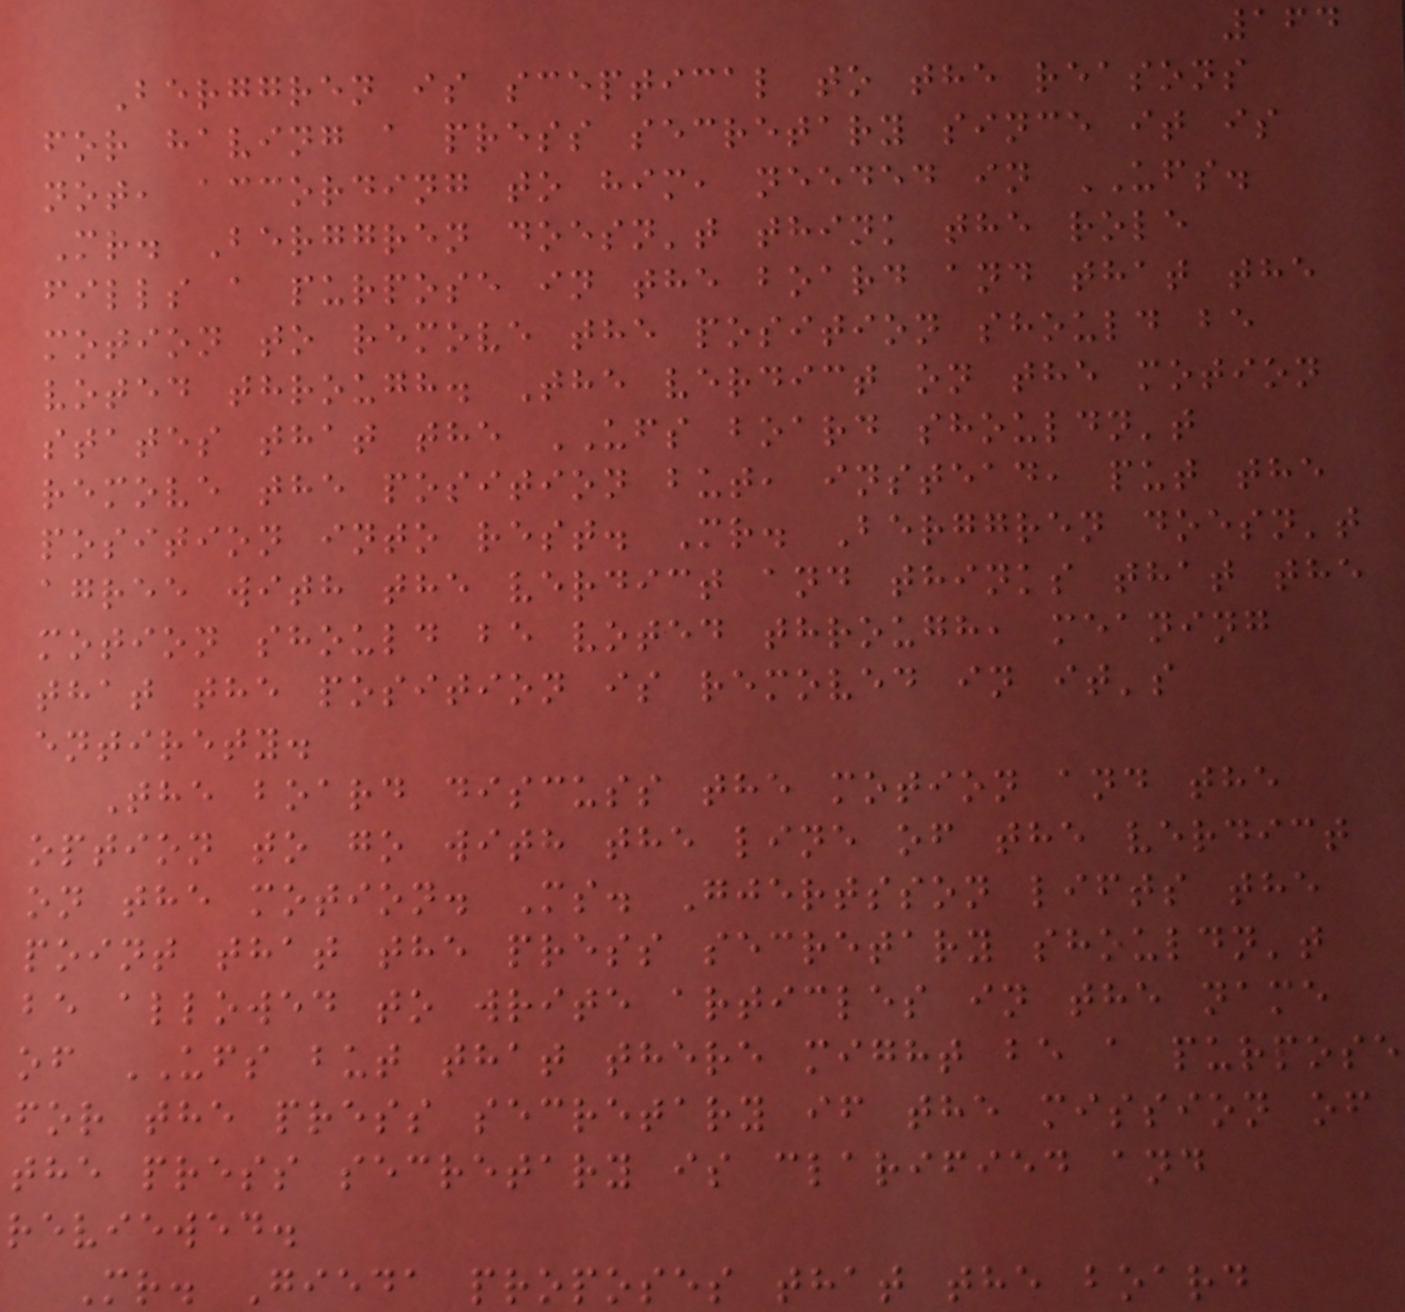164
Berggren is sceptical to the reasons
for having a press secretary since it is
not, according to him, needed in UFS.
Mr. Berggren doesn't think the role
fills a purpose in the board and that the
motion to remove the position should be
voted through. The verdict on the motion
states that the UFS board shouldn't
remove the position but, instead, put the
position into rest. Mr. Berggren doesn't
agree with the verdict and thinks that the
motion should be voted through, meaning
that the position is removed in it's
entirety.
The board discuss the motion and the
option to go with the line of the verdict
on the motion. Ms. Gjertsson lifts the
point that the press secretary shouldn't
be allowed to write articles in the name
of UFS but that there might be a purpose
for the press secretary if the mission of
the press secretary is clarified and
reviewed.
Mr. Gieda proposes that the board
